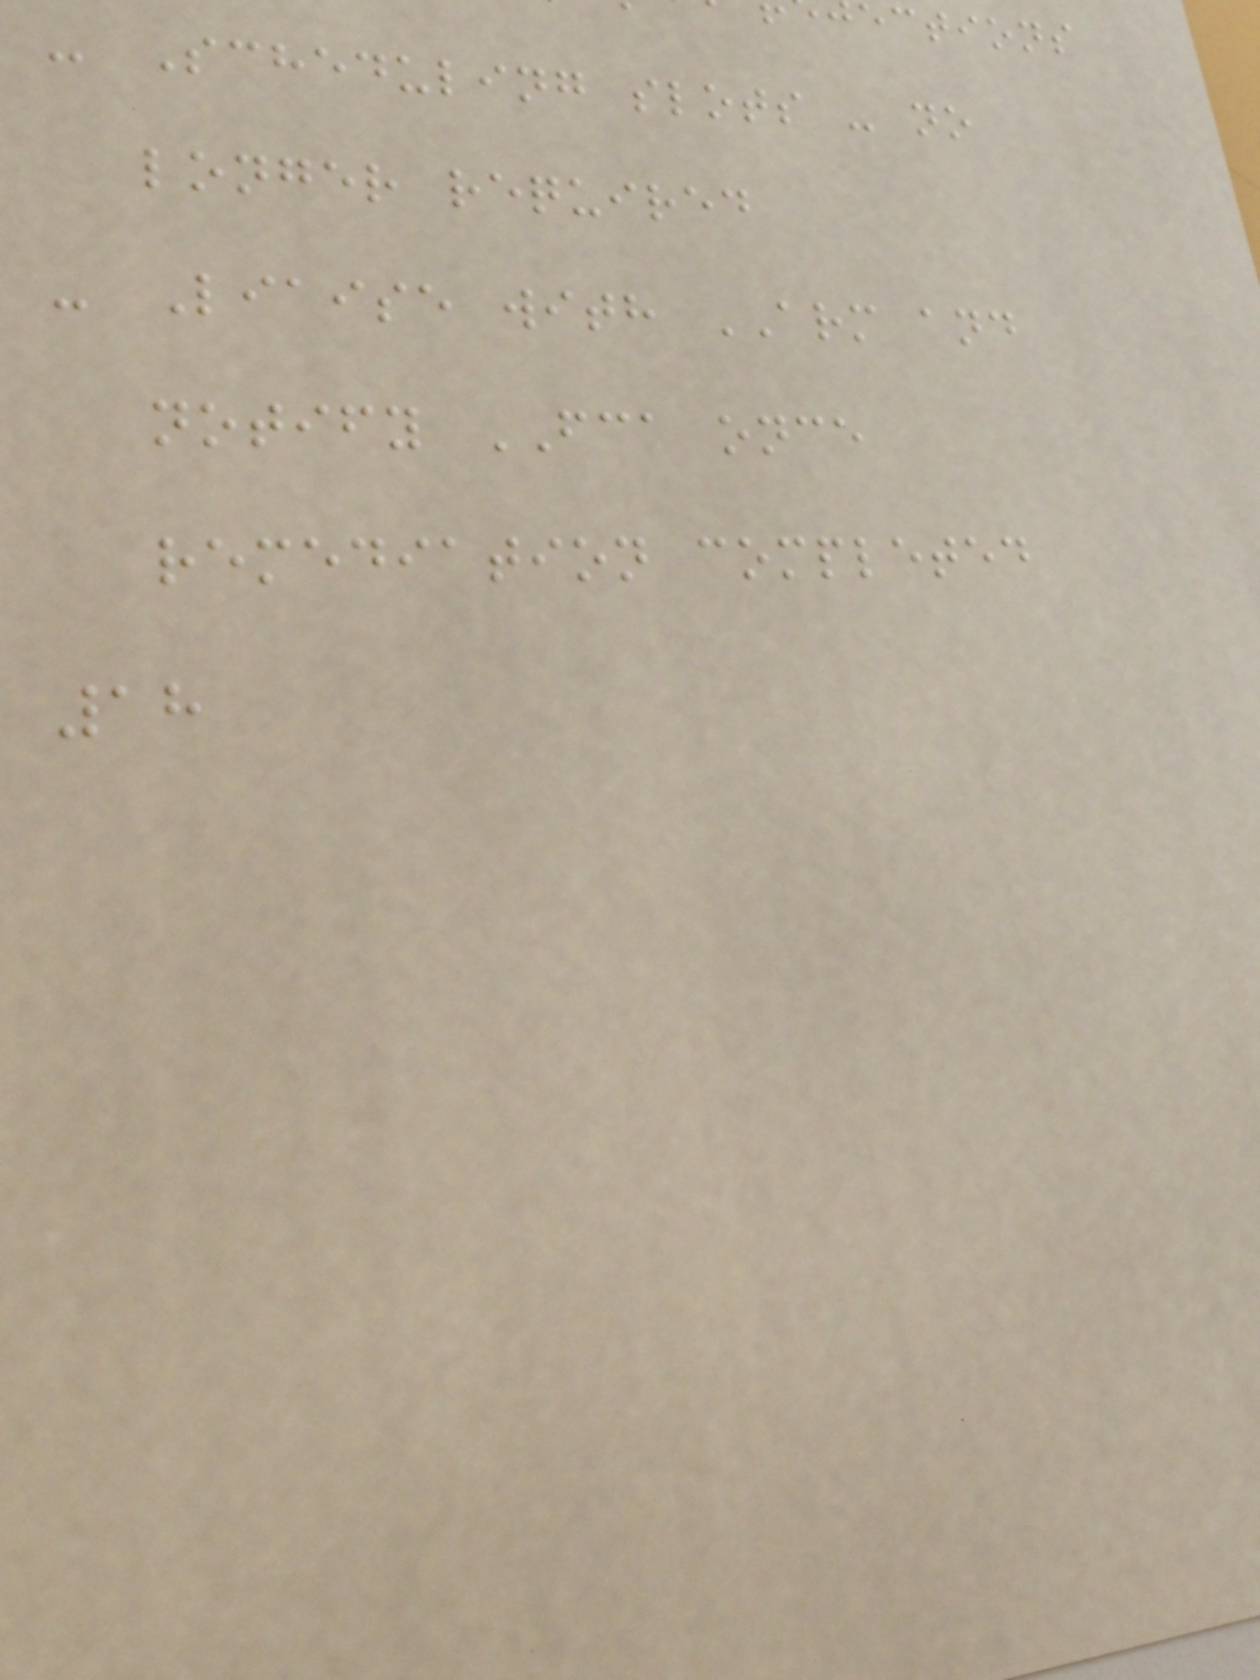ections
- Scheduling slots - no
longer required
- Liaise with ARM and
notify FCA once
remediation completed
18
